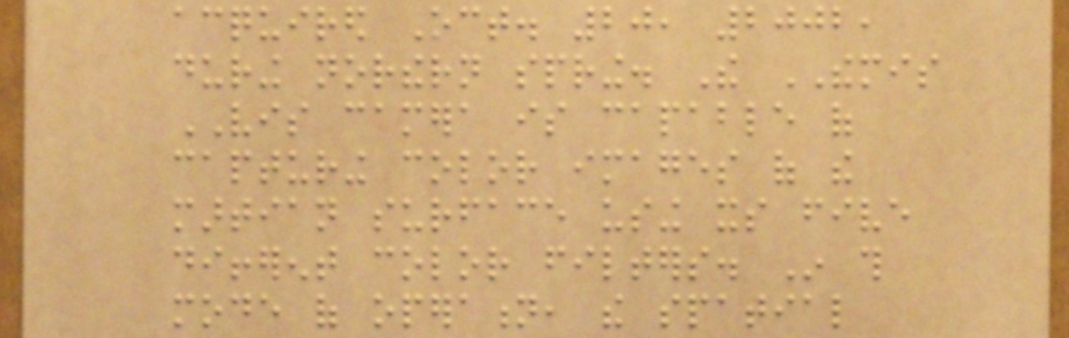acquired Oct. 20, 2002,
during northern spring. The THEMIS
VIS camera is capable of
capturing color images of the
martian surface using its five
different color filters. In this
mode of operation, the spatial
